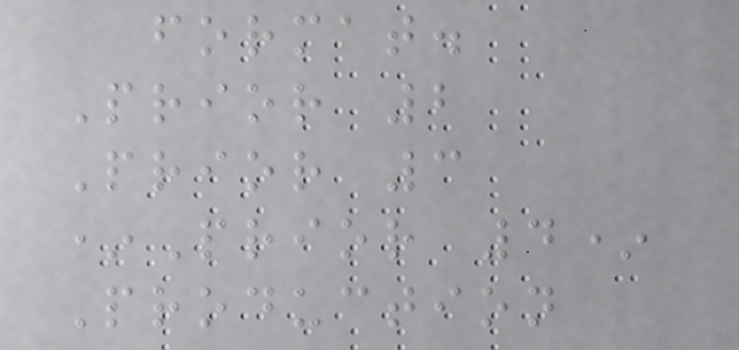format.
Prior 2
Prior 3
*Prior 4*
Production
